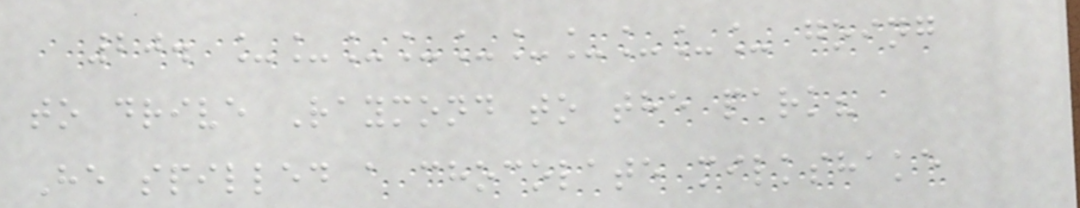20. __________ going
to drive Raymond to the park?
He spilled a chocolate milkshake
